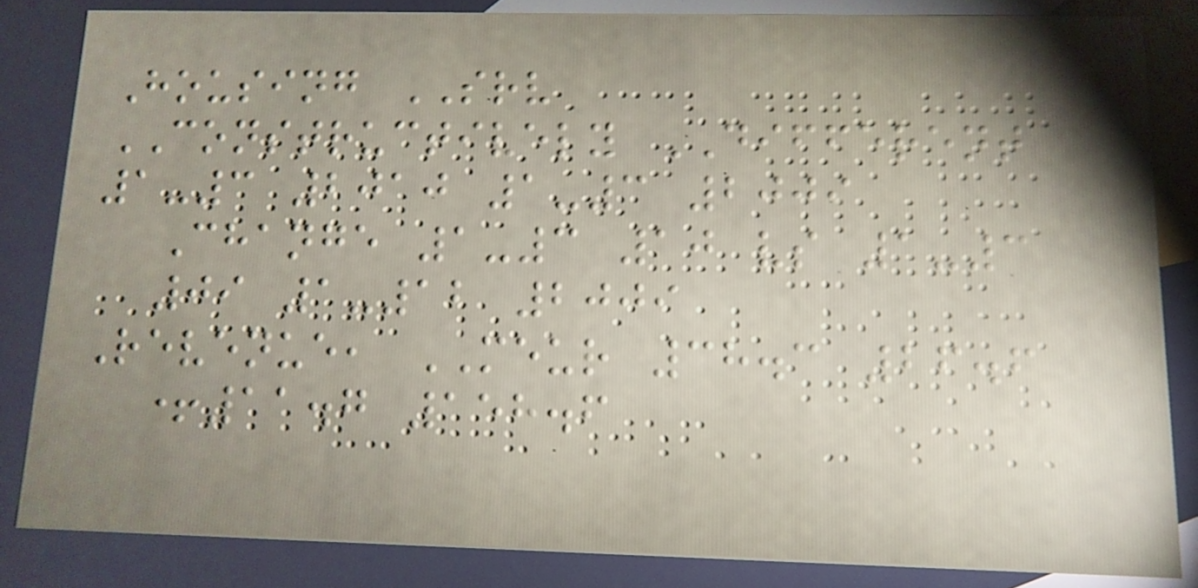Housing SRV
CONSTRUCTIVELY DIFFERENT
1-3 2010 1-3 2009
Change 1-3 10 vs 1-3
09 1-12 2009
Revenue, MEUR 38.3 26.6
+11.7 158.6
